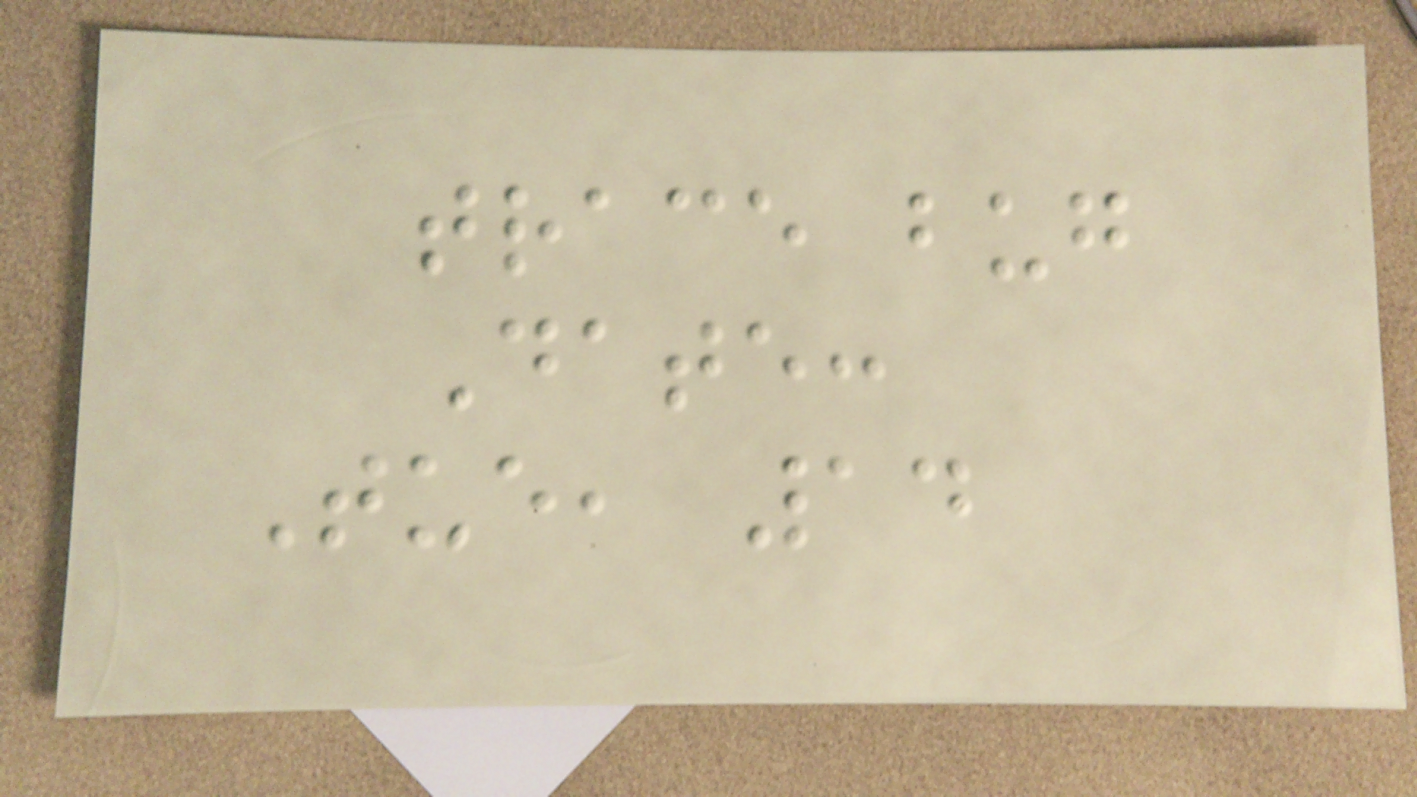trace bug
Date:
Tue, 14
